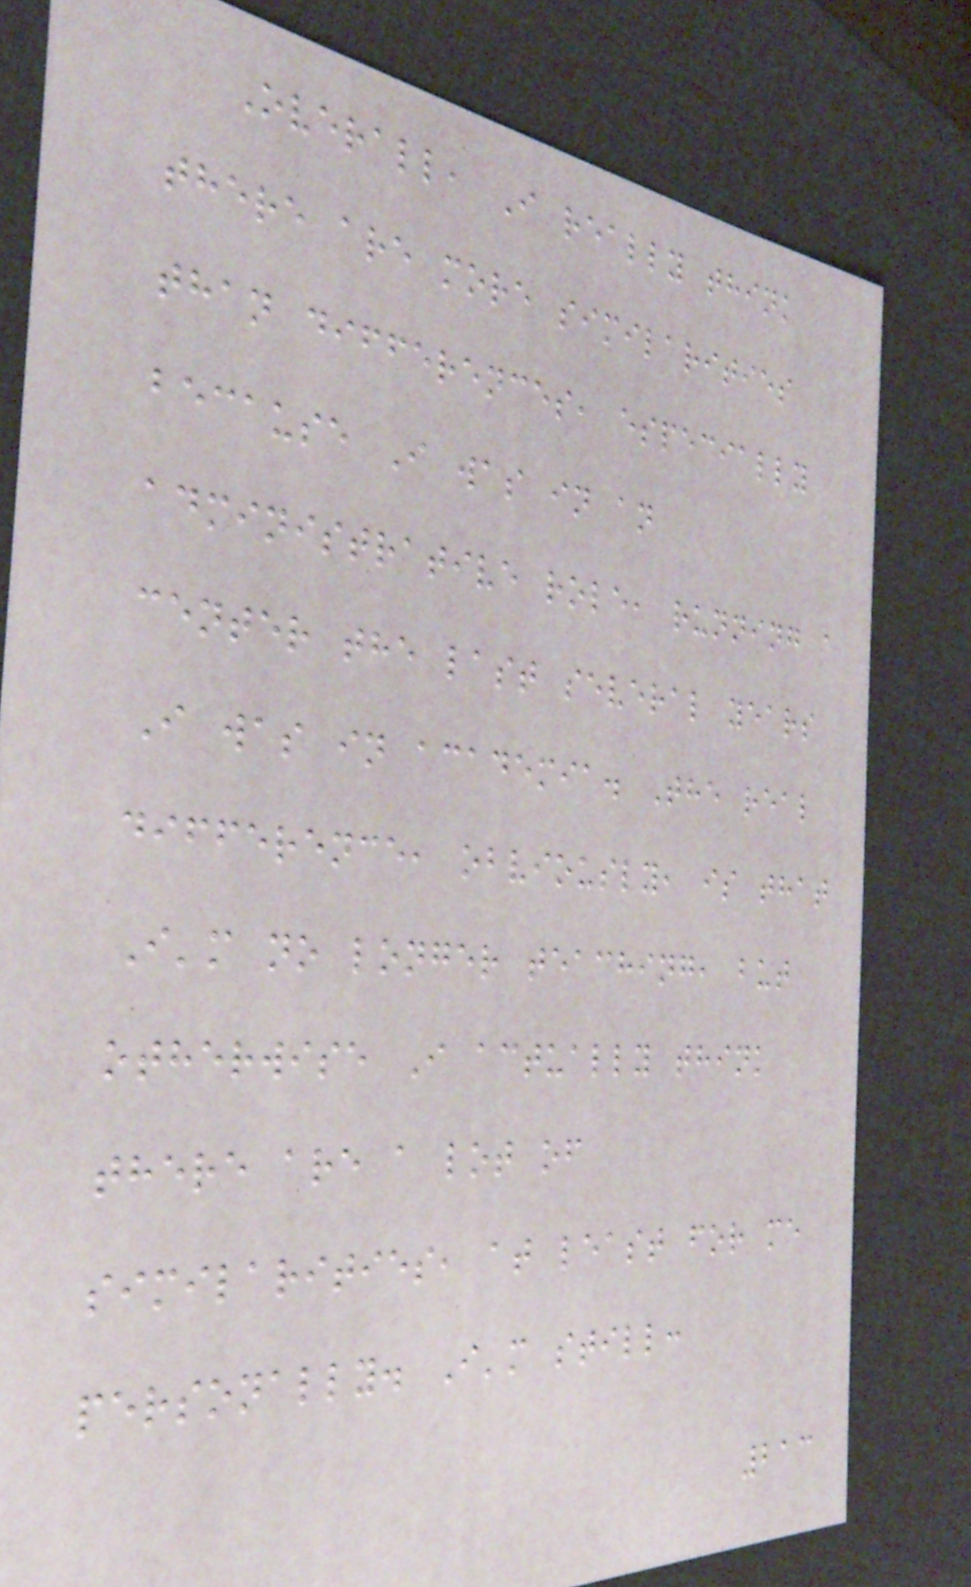Overall, I really think
there are more similarities
than differences, especially
because I was in an
administrative role, running a
center the last several years
I was in academia. The real
difference, obviously, is that
I'm no longer teaching, but
otherwise I actually think
there are a lot of
similarities, at least for me
personally. I'm still:
213
